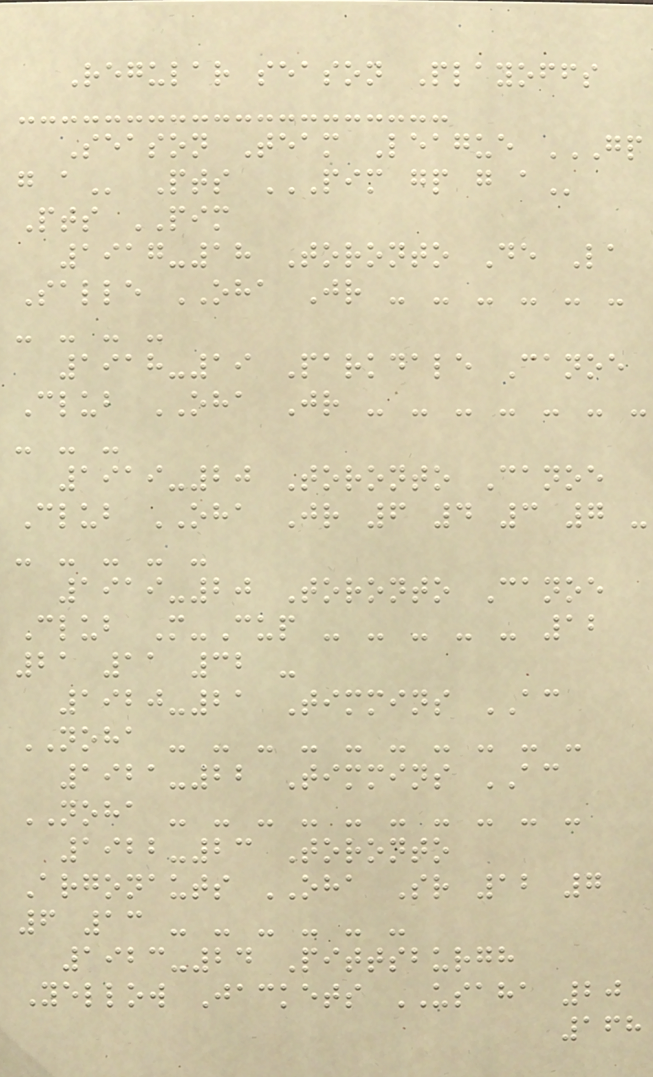Regular season Playoffs
Season Team League GP
G A Pts PIM GP G A
Pts PIM
1917-18 Toronto De La
Salle OHA Jr - - - - - -
- - - -
1918-19 Parkdale Canoe
Club OHA Jr - - - - - - -
- - -
1919-20 Toronto Canoe
Club OHA Jr 6 4 3 7 -
- - - - -
1919-20 Toronto Canoe
Club M-Cup - - - - - 12
21 11 32 -
1920-21 Timmins AC
NOHA - - - - - - - - - -
1921-22 Timmins AC
NOHA - - - - - - - - - -
1922-23 Toronto
Argonauts OHA Sr 12 7
6 13 - - - - - -
1923-24 Pittsburgh
Yellow Jackets USAHA 20
168
